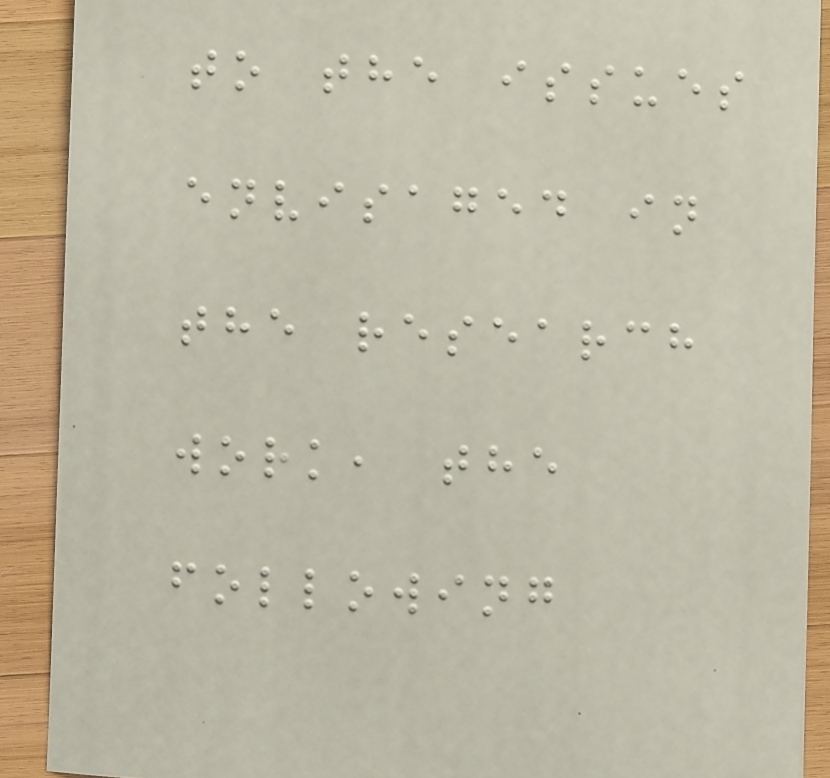to the issues
envisaged in
the research
work, the
following
